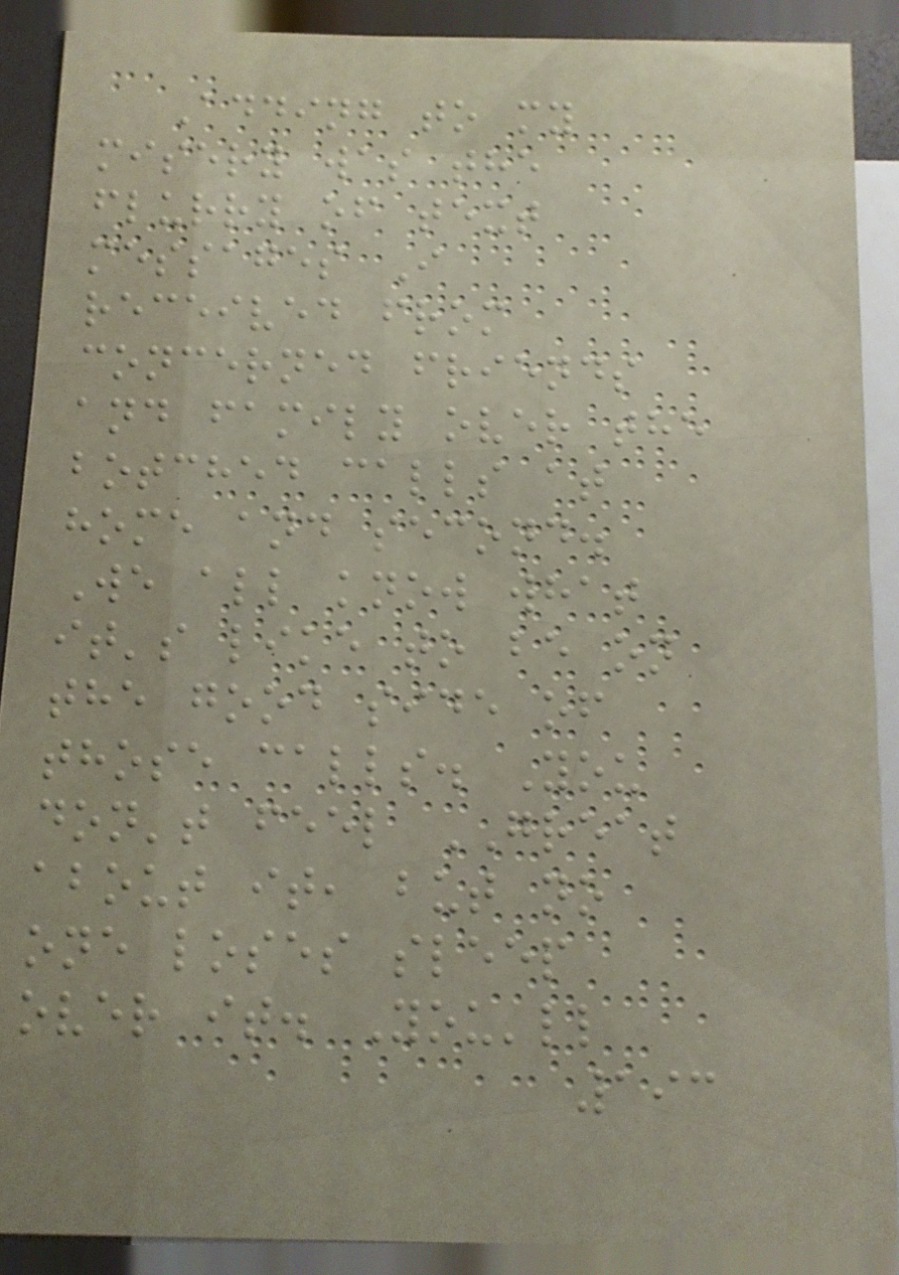Adding to my
misery was the
flurry of text
messages I
received from
concerned friends
and family over the
botched calls at
home and second.
We all know what
it's like to be on
the good side of
those calls. You
don't feel GREAT
about it, but no
one loses sleep
over it. You'll
193
